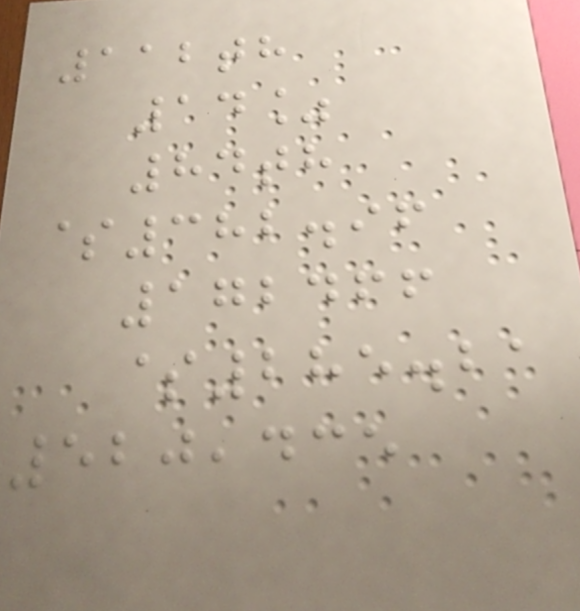112th
14%
84th
$382.96
172466
$285.21
520,435
